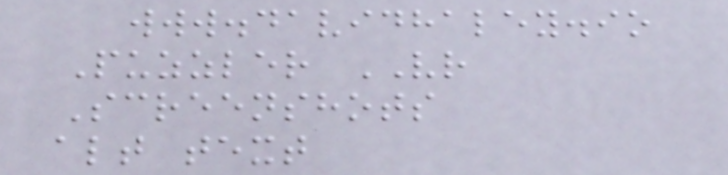www.davidhaley.io
Puzzler VR
Screenshots
alt text
